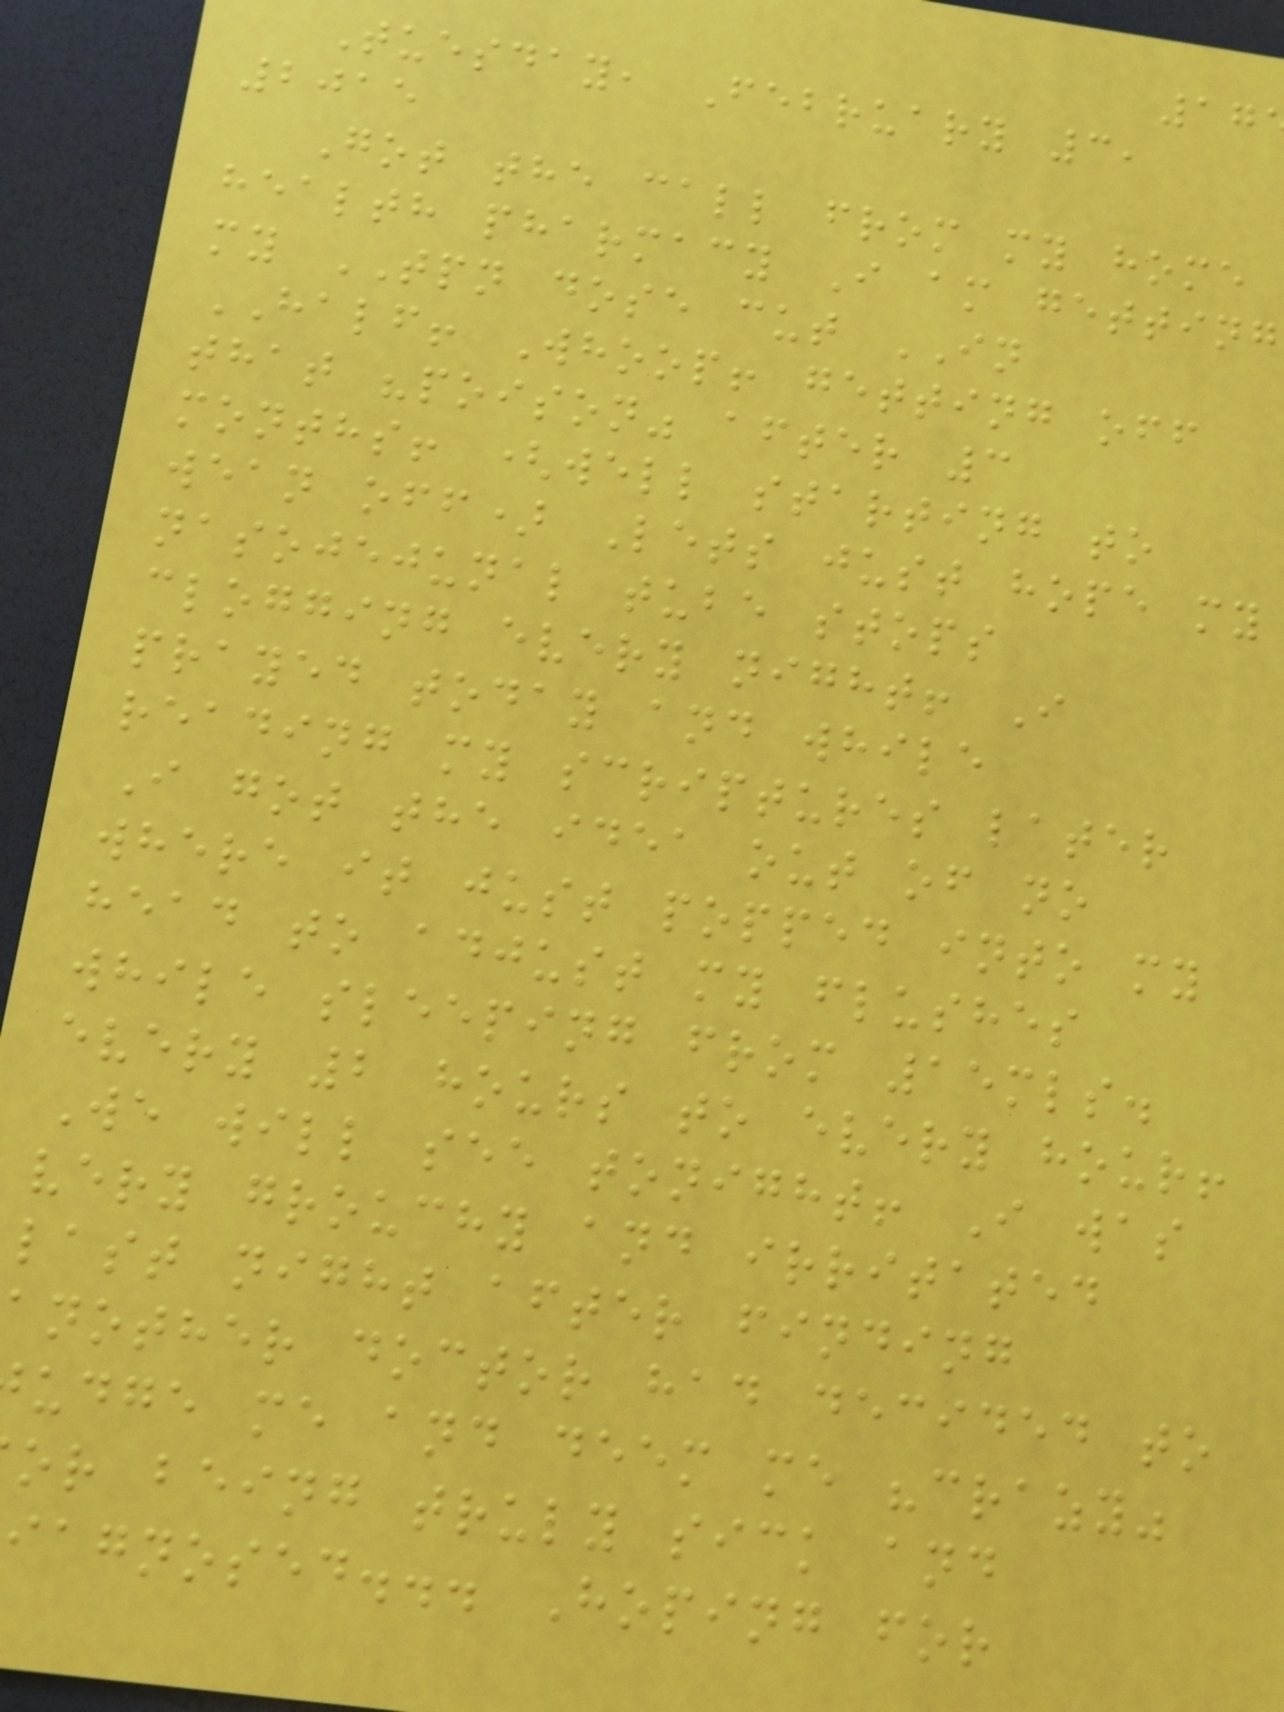Tuesday, February 3,
2015
Got the call from my home
health pharmacy I am getting
my TPN dose cut IN
HALF! Whoop! getting off
that "poison" after 3
months! (well starting to
wean off) Lets just hope my
nasojejunal tube stops
clogging every night! I
prayed today and while
reading my scriptures later
I got the idea out of no
where it just popped into my
head to adjust my flushes
while sleeping from 15mls.
every 2 hours to every hour!
We will see tonight! I was
very grouchy and irritated
last night after finding
another doctor had decided to
udge me and deem me "crazy"
or being truly sick and
iagnosed... Hoping for
